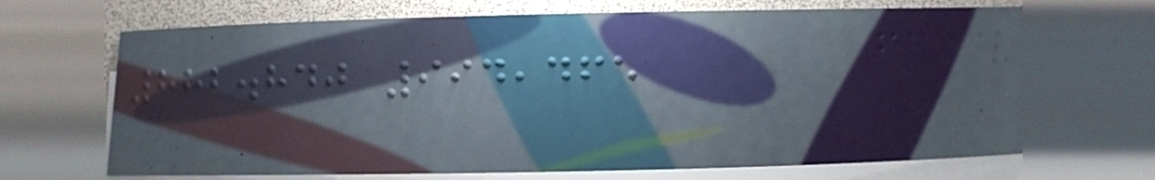882.840 994,465
